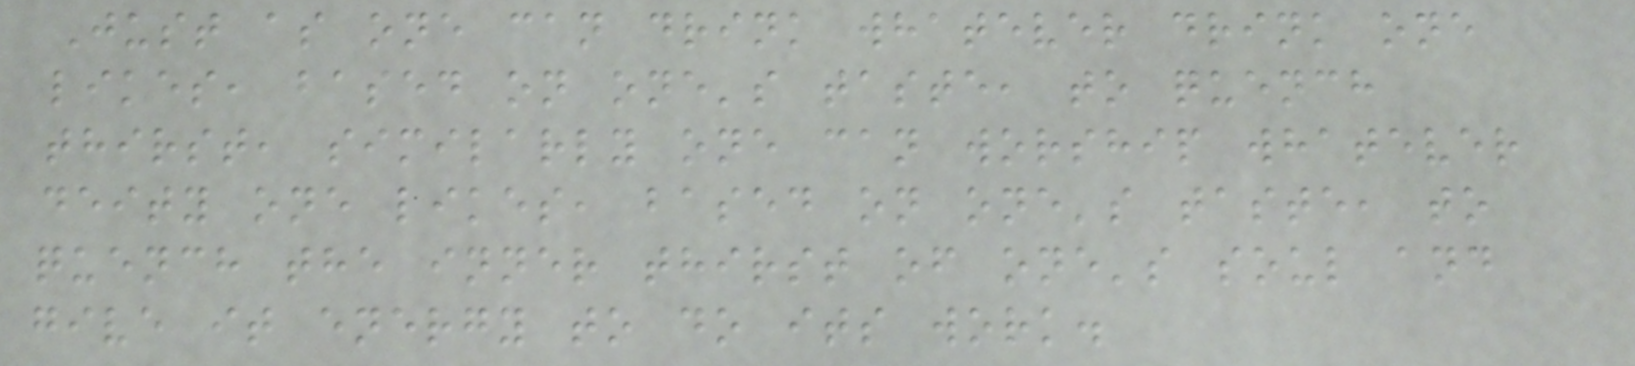Just as one can drink whatever drink one
likes, based on one's taste, to quench
thirst, similarly one can worship whatever
deity one likes, based on one's taste, to
quench the inner thirst of one's soul and
give it energy to do its work.
